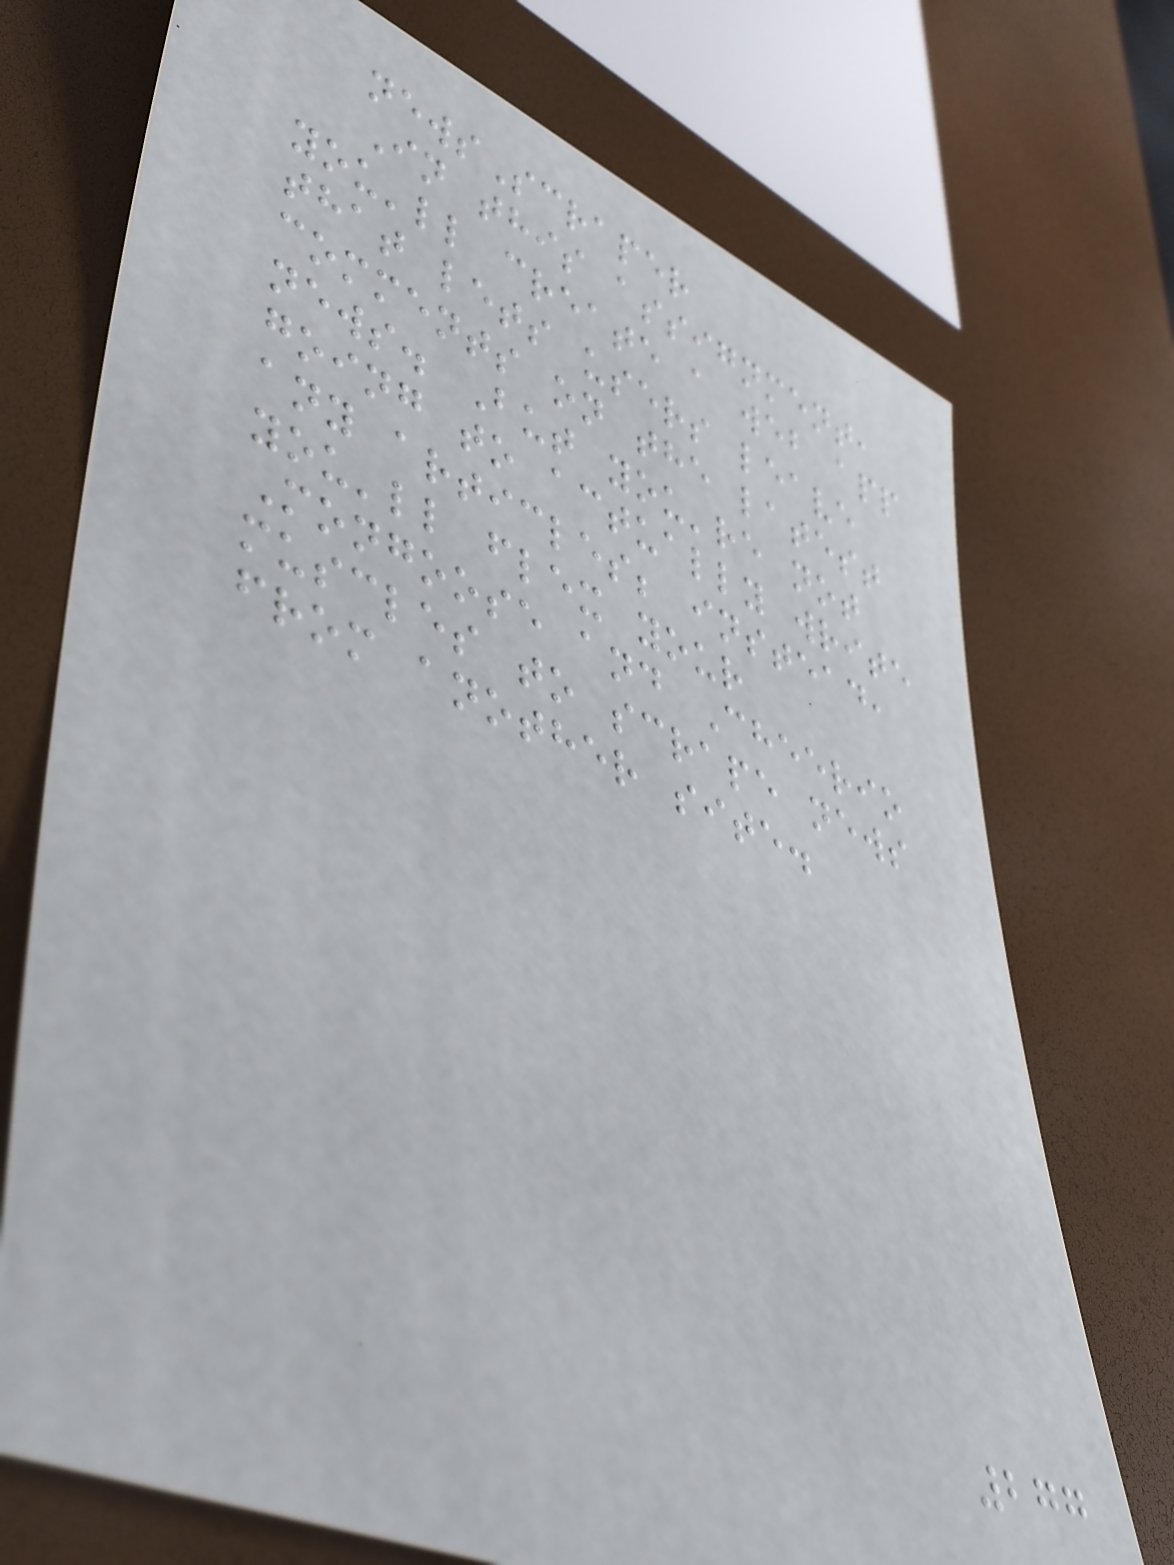newsScraper
In this assignment,
you'll create a web app
that lets users leave
comments on the latest
news. But you're not
going to actually write
any articles; instead,
you'll flex your
Mongoose and Cheerio
muscles to scrape news
from another site.
277
